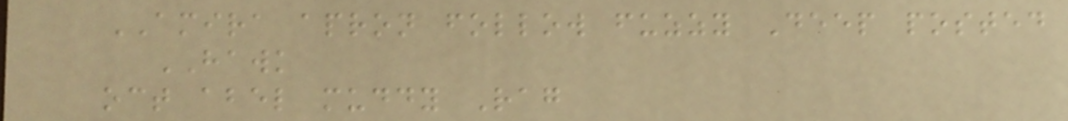AMIRA apron follow fuzzy Deep posted
HAWK
oct abel muddy Rag
